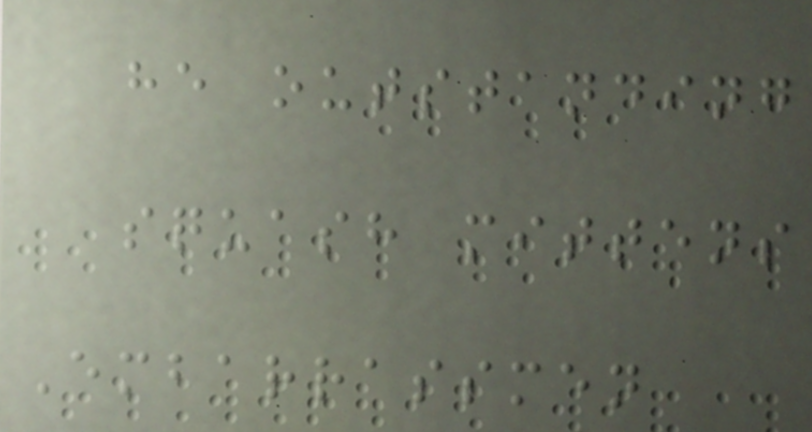he outstanding
squash mittens
Embarrassmen
